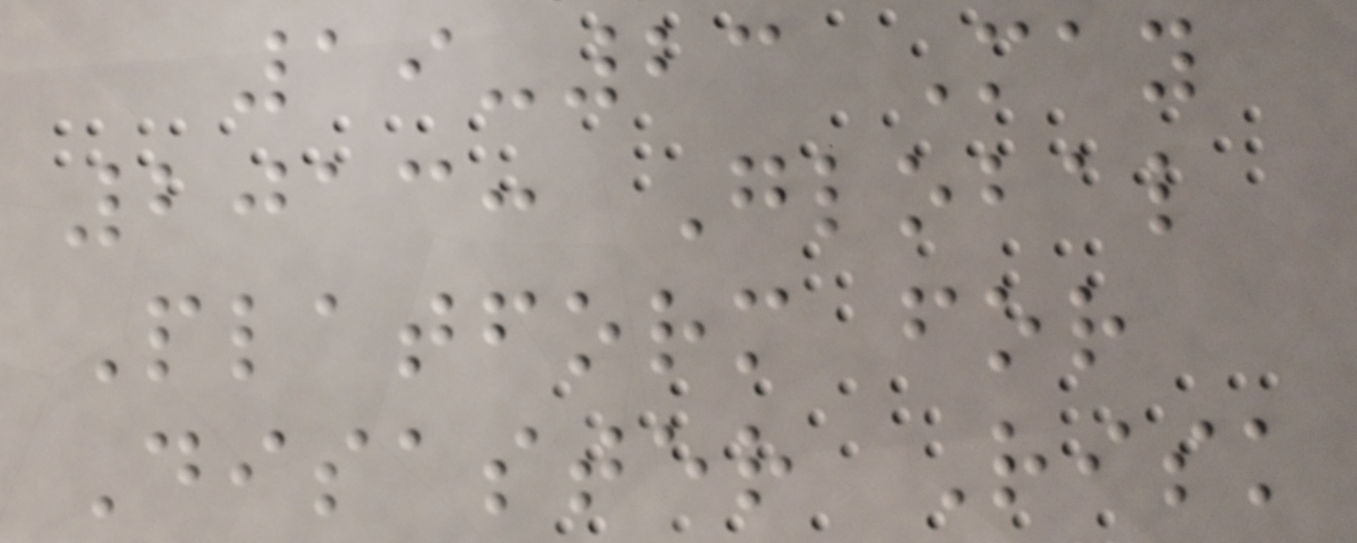19-23 May
2013: Global
Platform for
Disaster Risk
